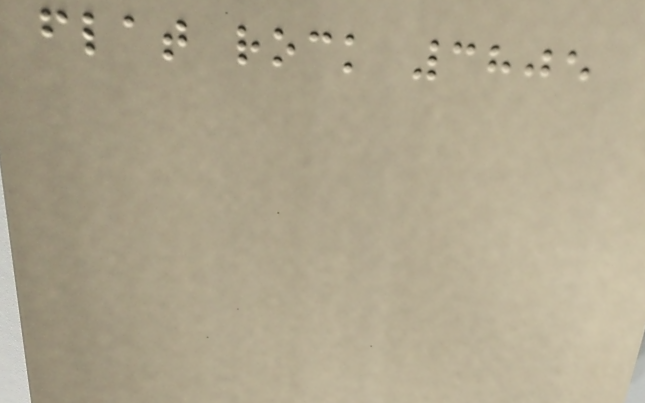flat rock 3805
